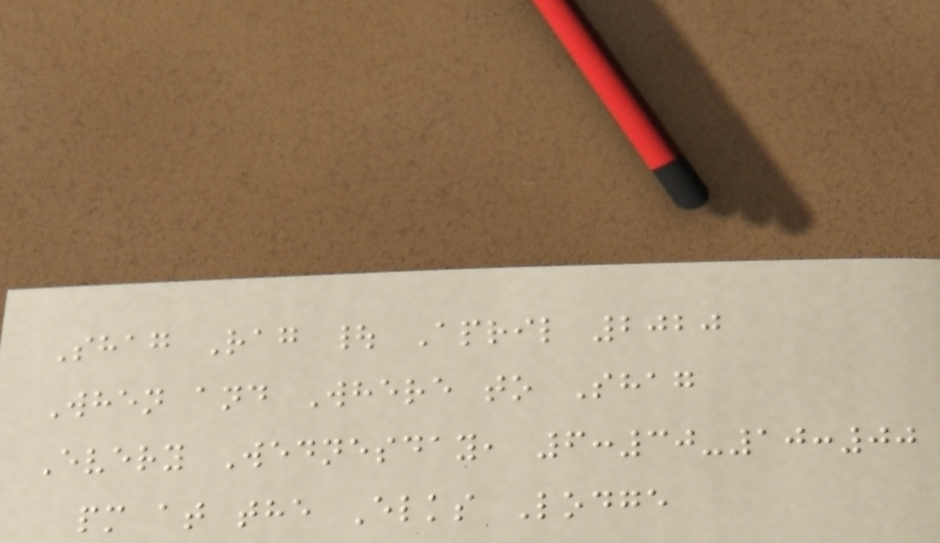Shag Rag | April 2020
When and Where to Shag
Every Wednesday, 6:30-10:00
pm at the Elks Lodge
